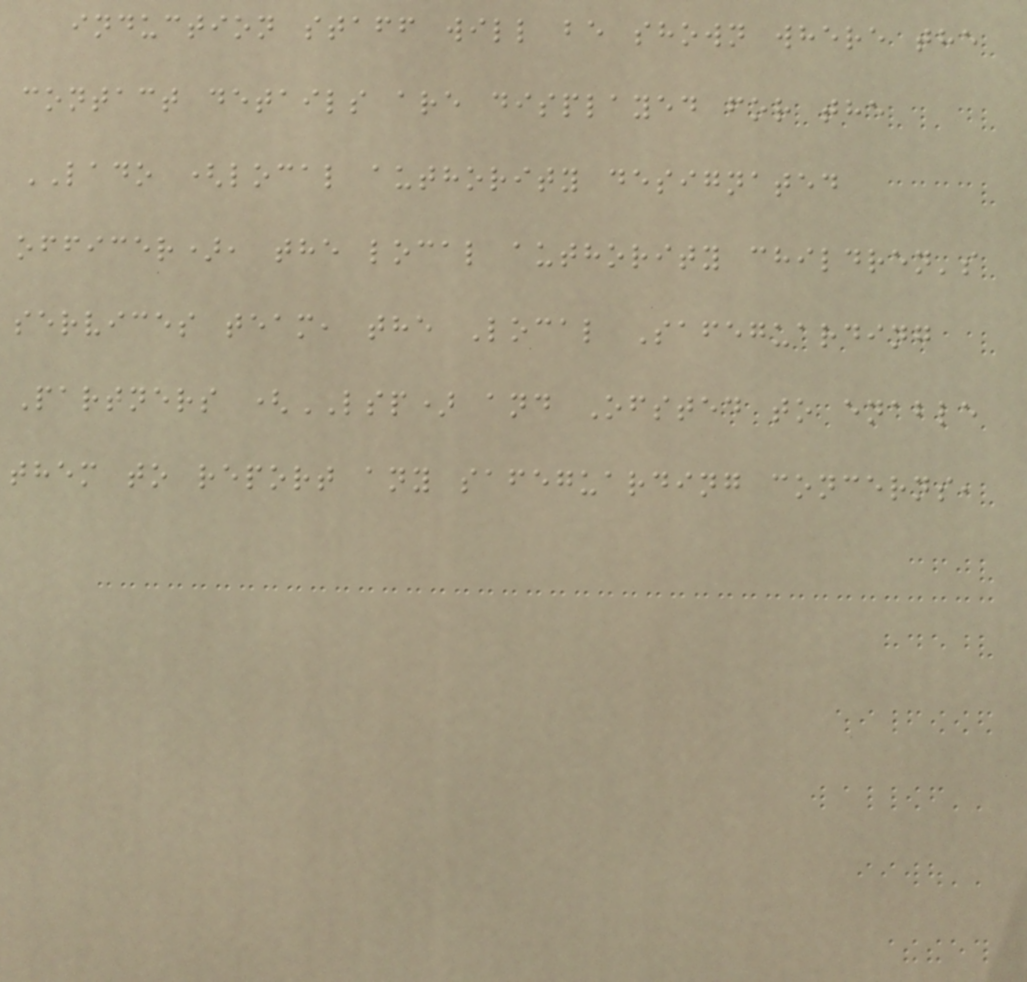induction staff will be shown where the
contact details are displayed for the
LADO (local authority designated
officer), the local authority children's
services team, the Local Safeguarding
Partners (LSP) and Ofsted to enable
them to report any safeguarding concerns,
